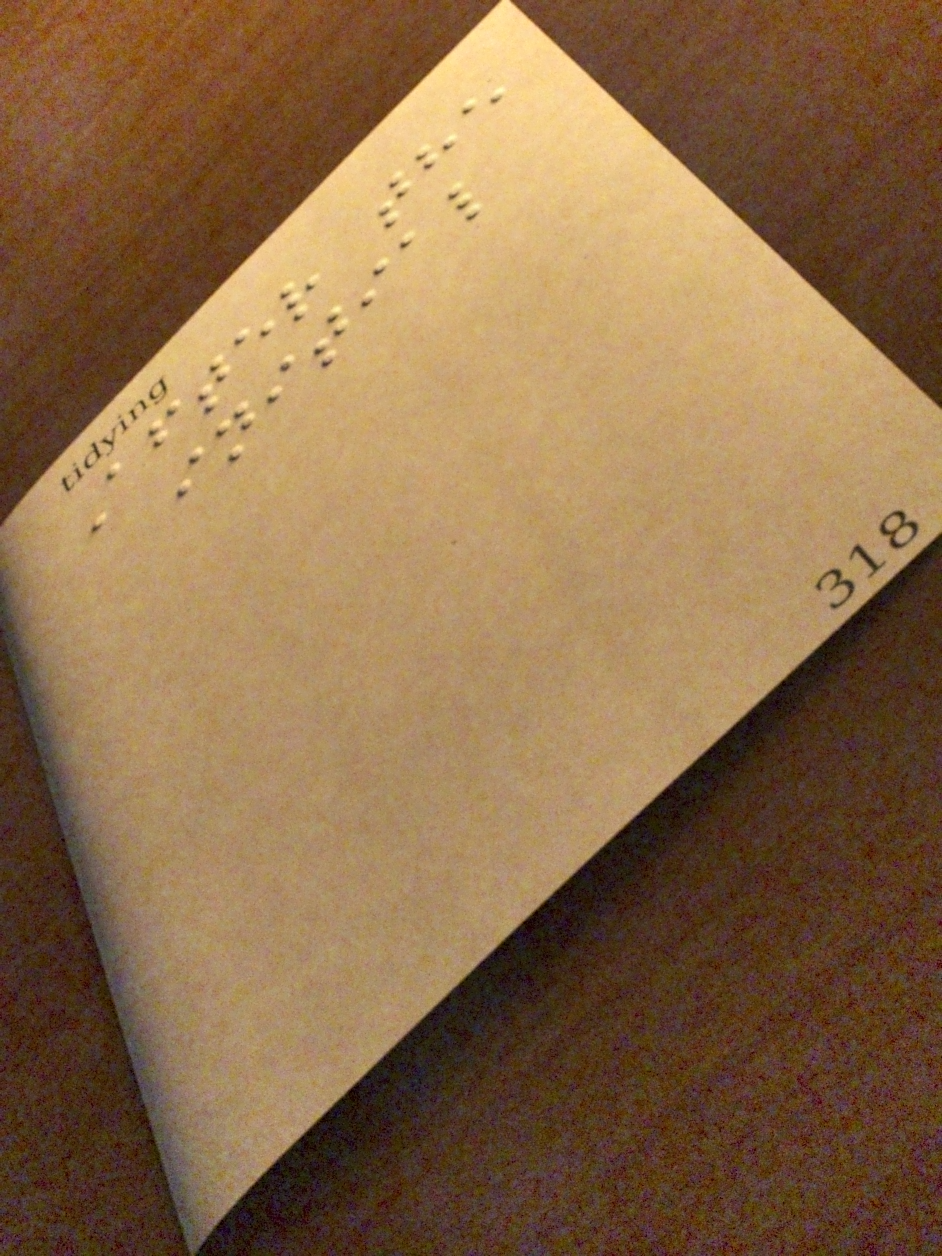After the
initial
